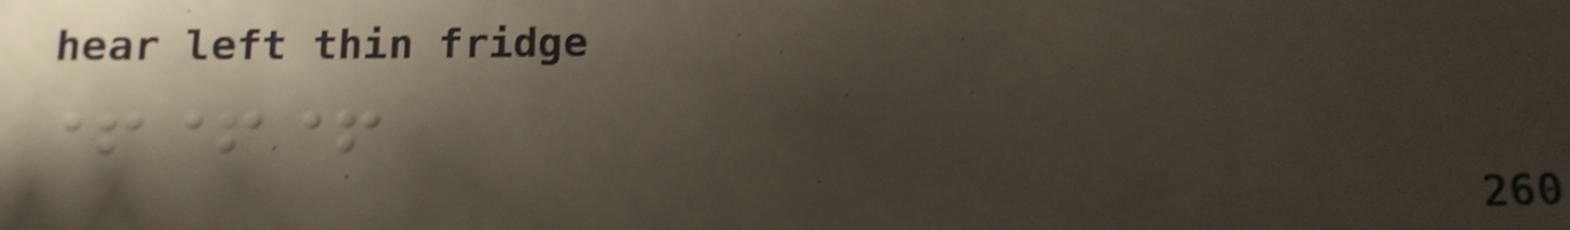+++
